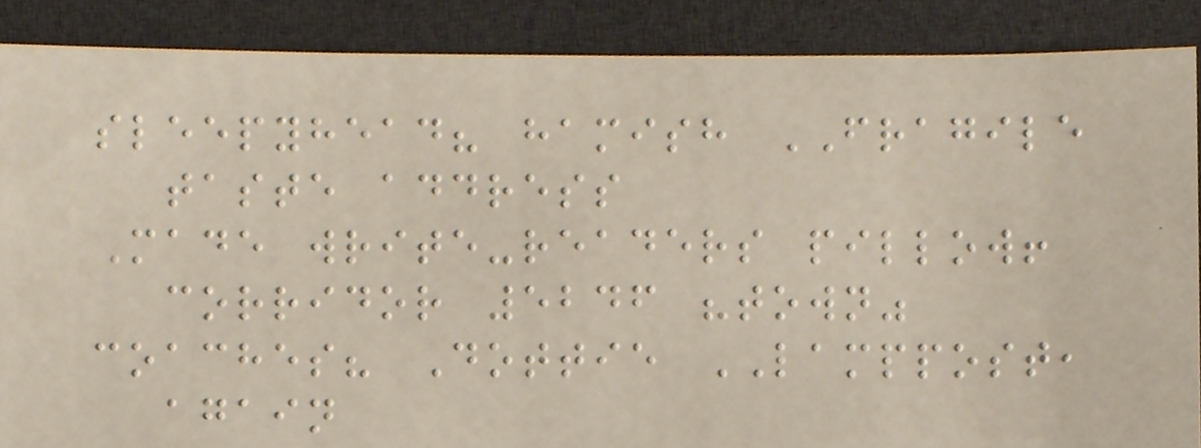sleepyhead? hamish FRAGILE
taste address
Made write-readers pillow!
corridor 5246 "town"
coaches? Dottie LAMPPOST,
again
